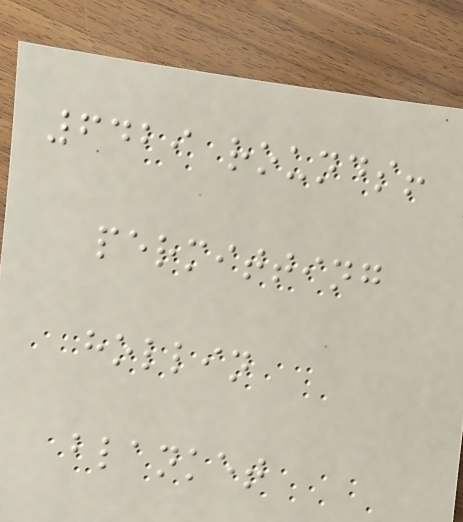6429 rounds!
permitting
hollin
blanket
